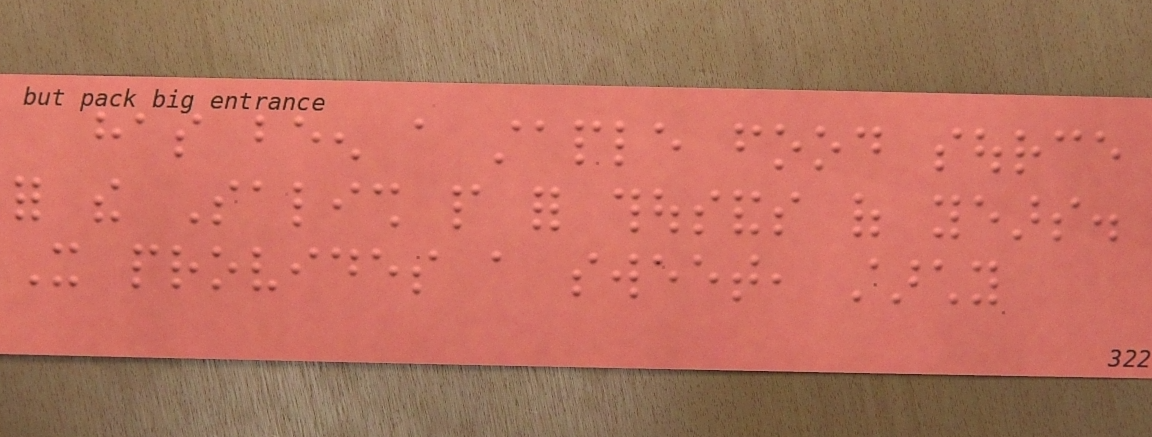has been a staple food source
for the Salish people for thousands of years.
It provides a sweet, starchy
